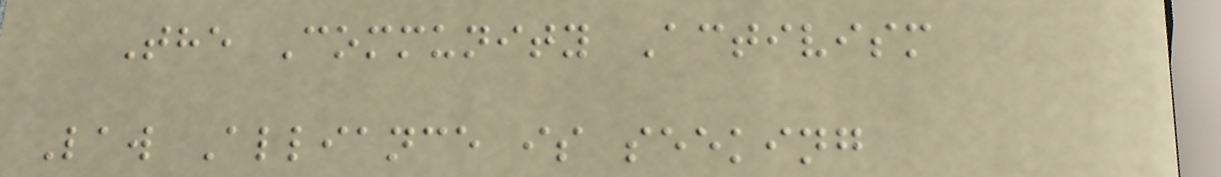The Community Activism
Law Alliance is seeking
